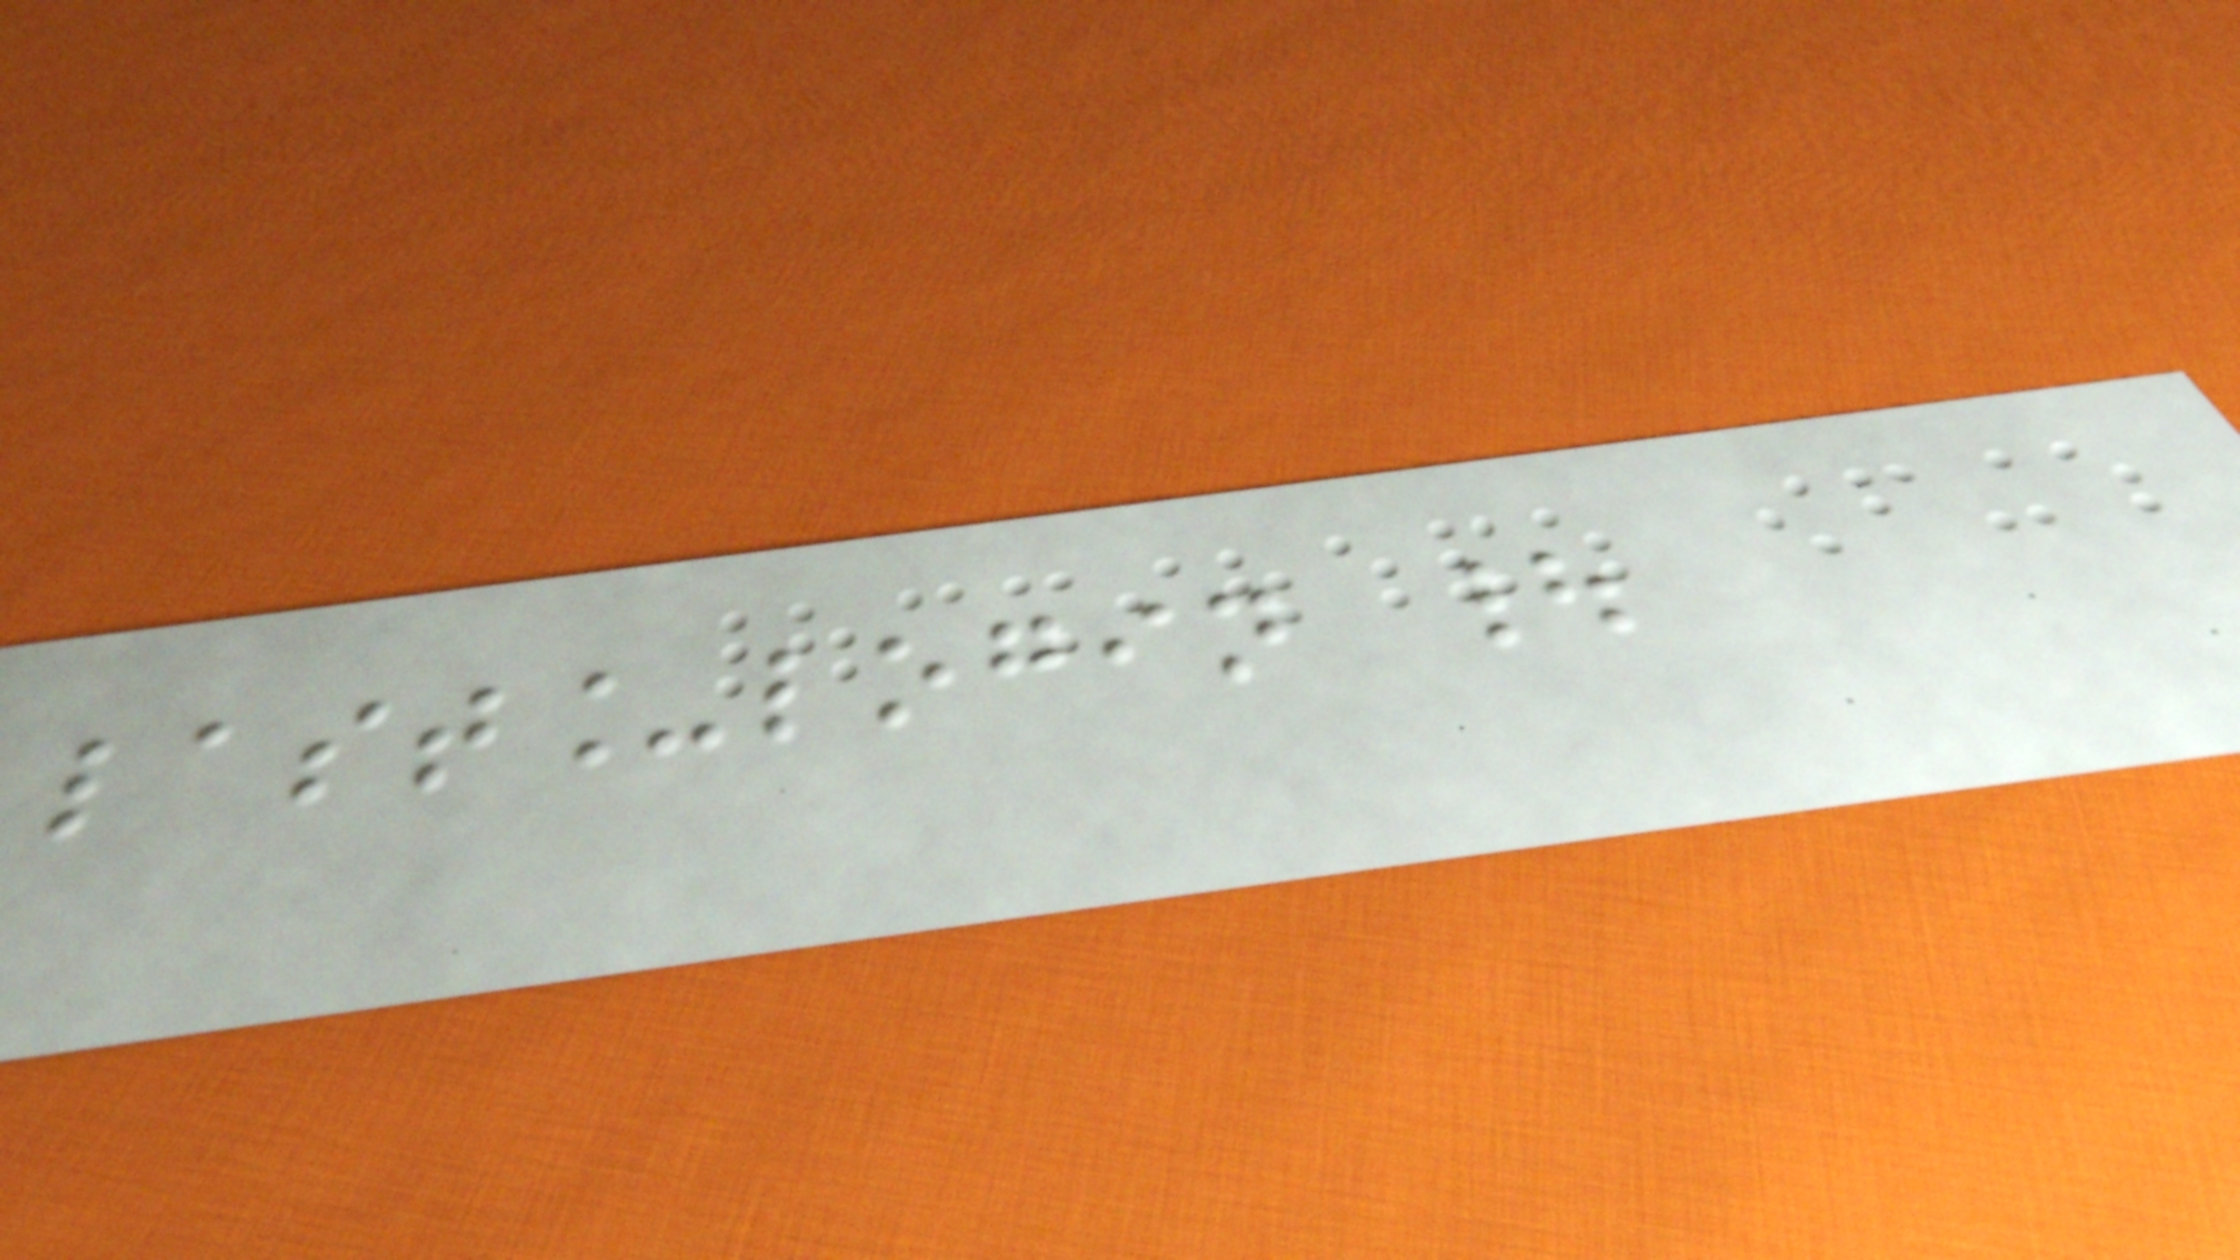last_login |
